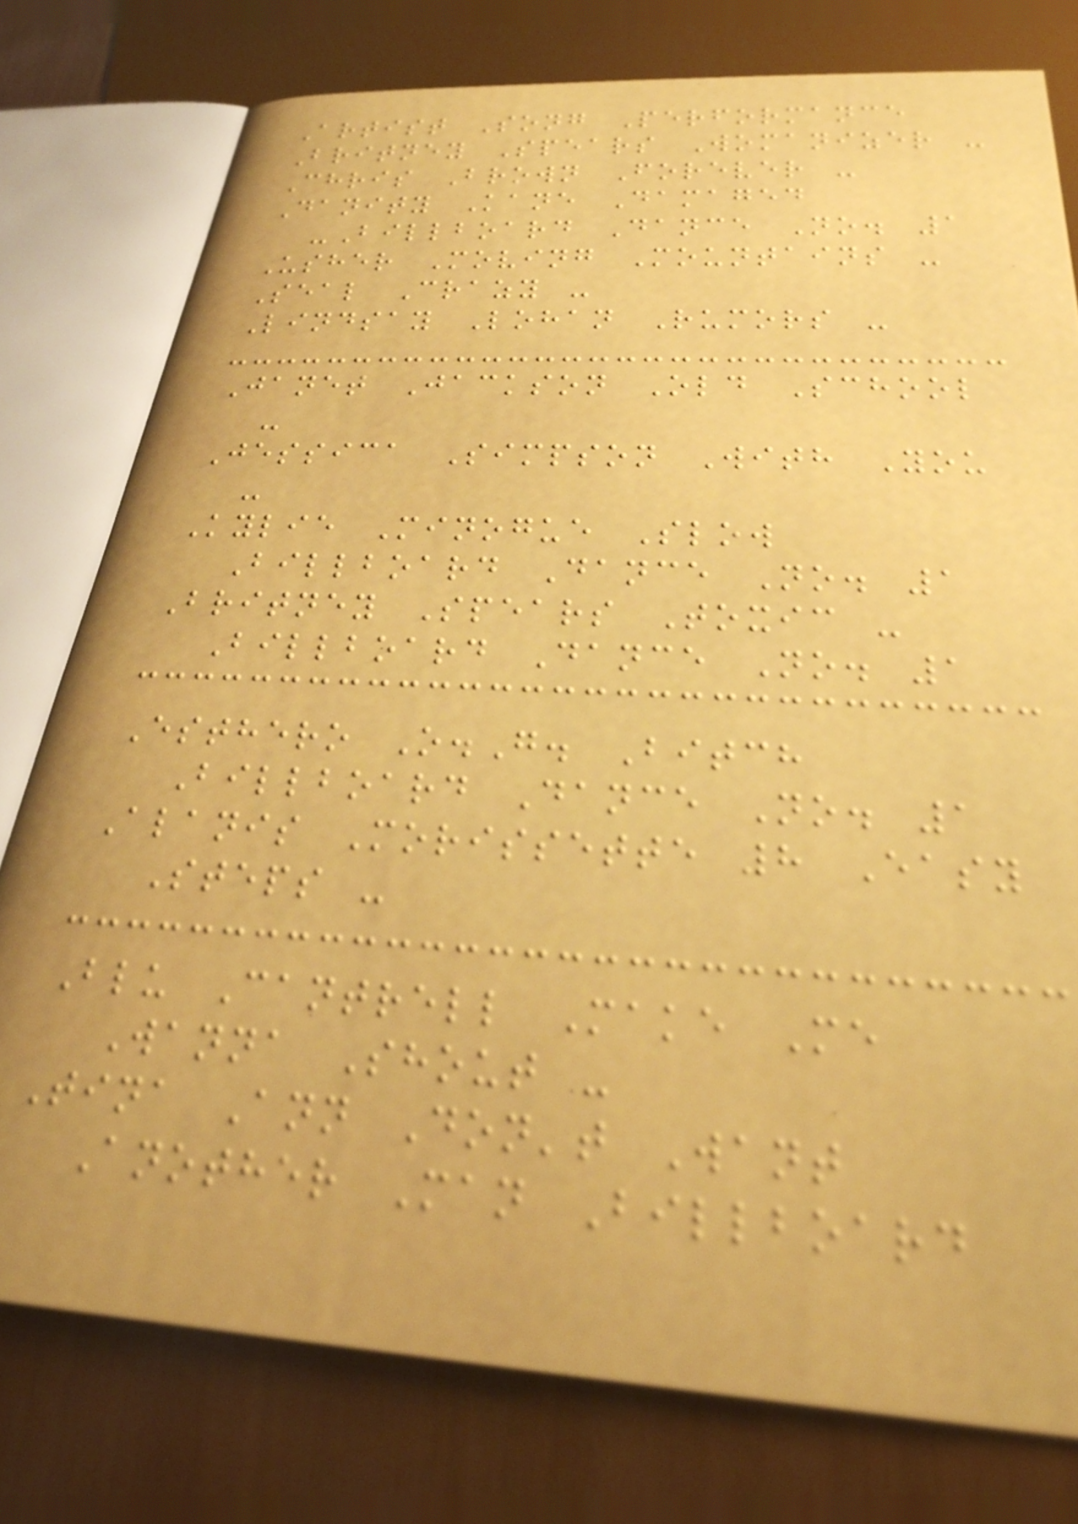Artist Song Performance
Britney Spears Womanizer -
Chris Brown Forever -
Danity Kane Damaged
-Billboard Dance No. 1
Usher Moving Mountains -
Seal Crazy -
Lindsay Lohan Rumors -
Janet Jackson Old School
-
Jessica Simpson With You
-
Kylie Minogue Slow
Billboard Dance No. 1
Britney Spears Toxic -
Billboard Dance No. 1
Esthero O.G. Bitch
Billboard Dance No. 1
Alanis Morissette 8 Easy
Steps -
Blu Cantrell Make Me
Wanna Shout -
Tina Ann Don't Want
Another Man Billboard
